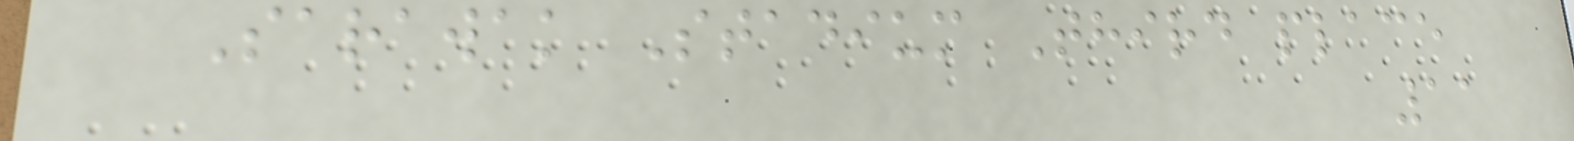Sarawak Stadium Third place
11
